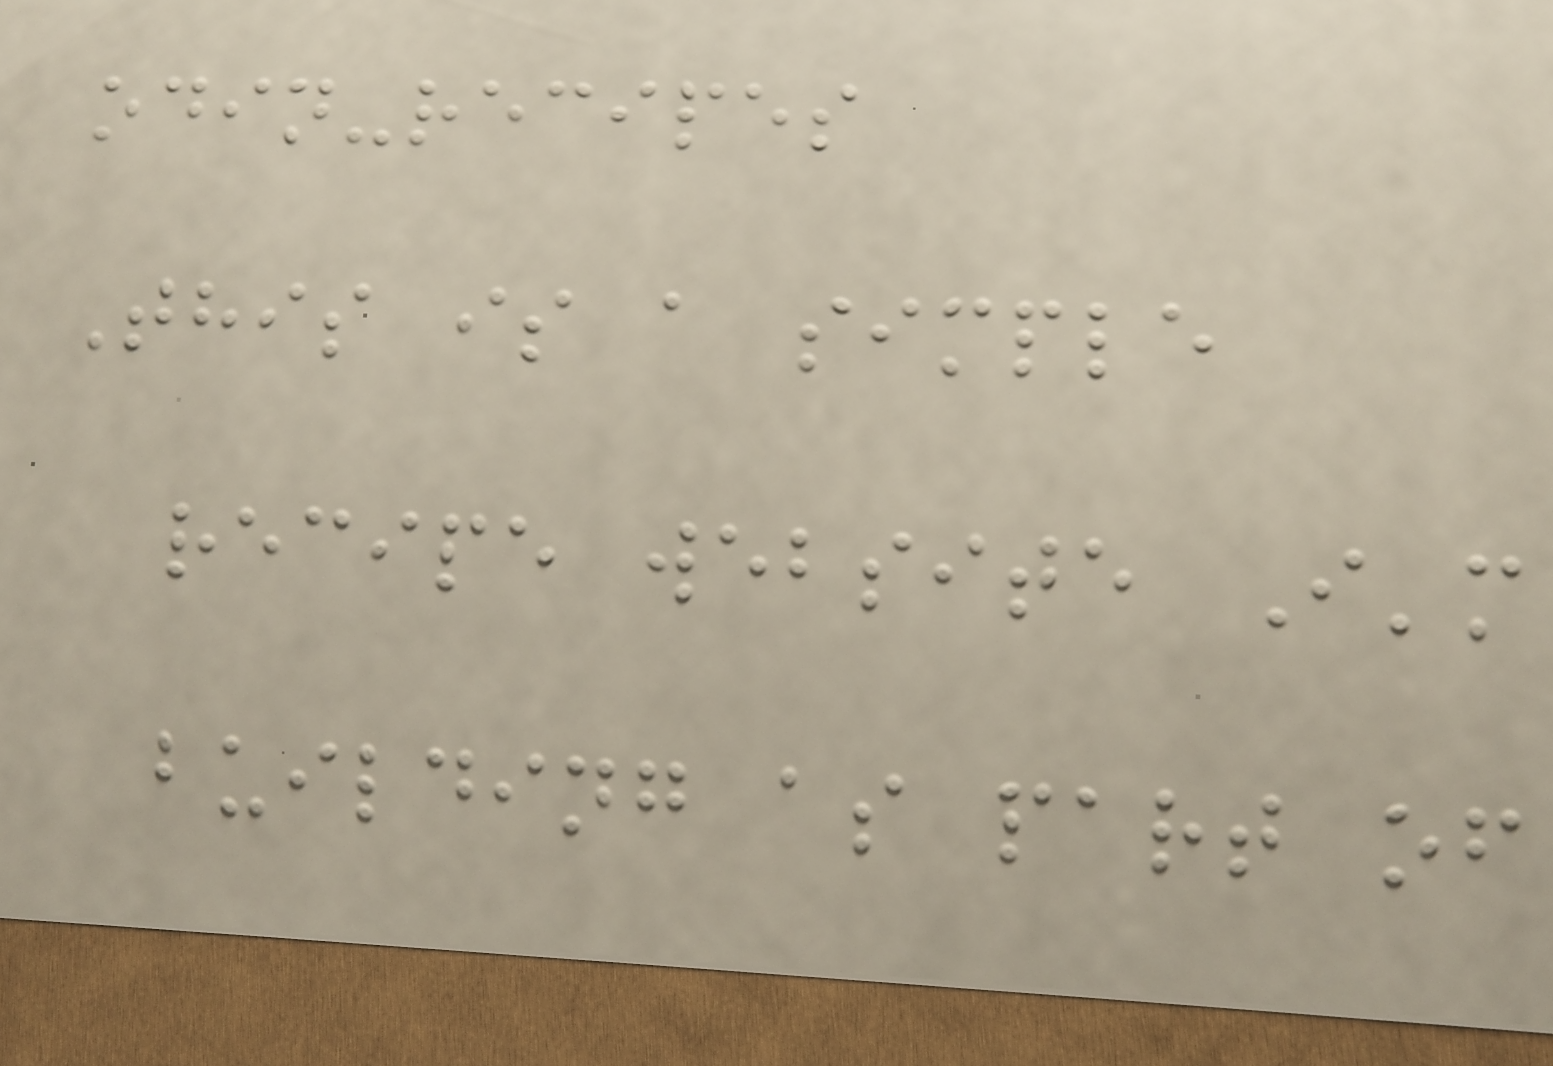odin-recipes
This is a simple
recipe website I'm
building as part of
